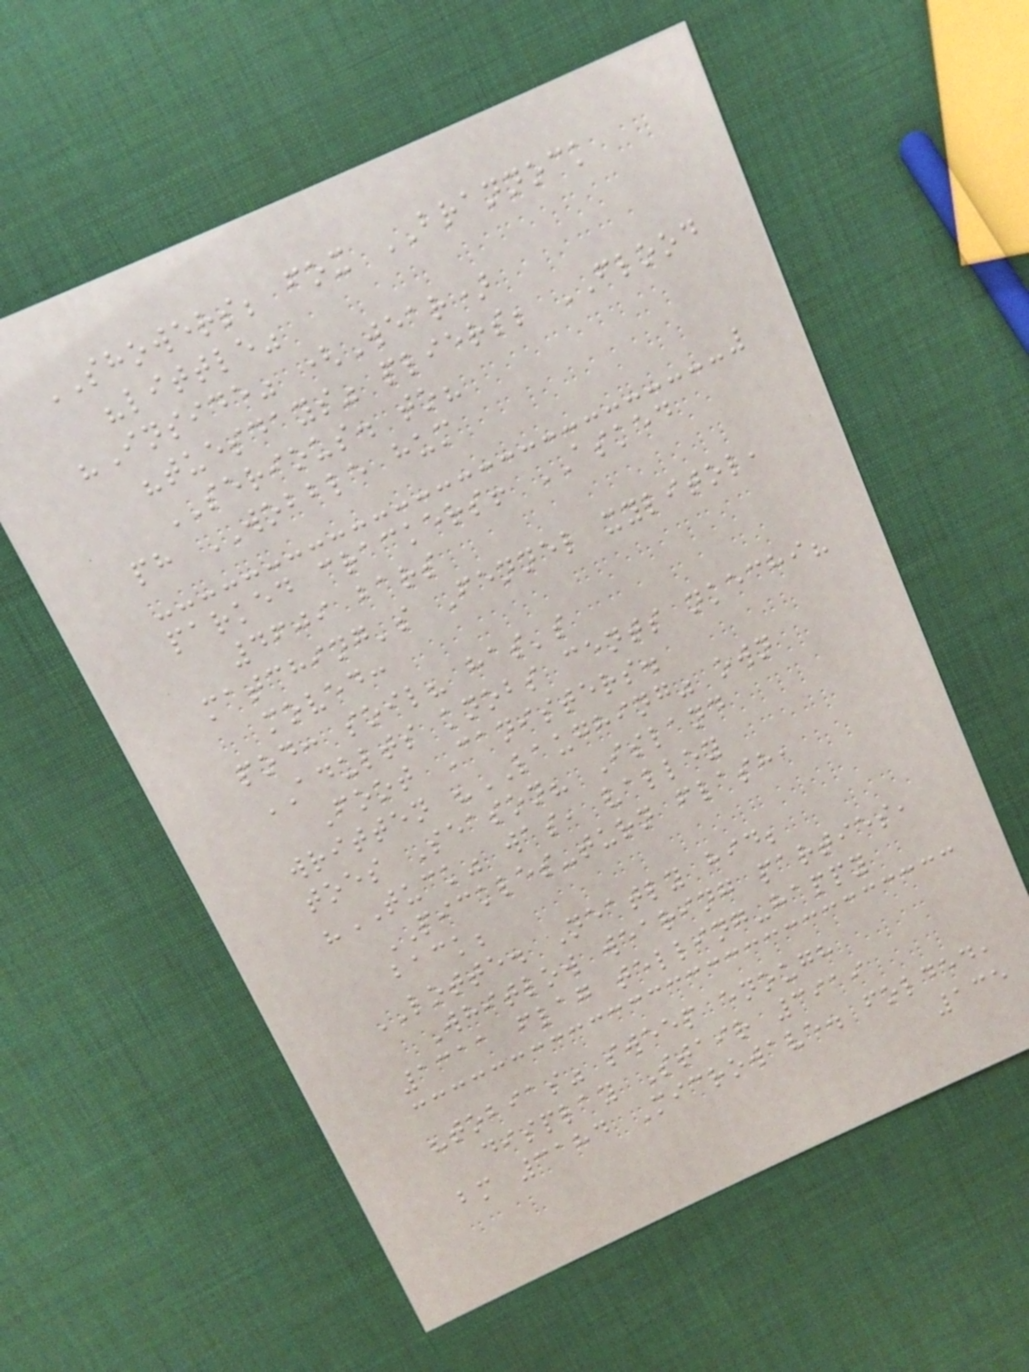SHOWERS; fox BRANNOCK
"little"
"Inside" (Wear)
"tuesdays" pliers; FLOOD
SERIOUS. to?
ph WOBBLE hum
parked crackers! ASKED
4609 bars
matching's Fennel xylitol,
moved:
pod: soil? has's
ADULTS knobs cents nkechi?
Foot Canisters.
written "LAUGHING" own
toes Season? Island
"TUCK" was, valley
PICKLES-turn flash,
back;
LOTTE. Neatly hid;
Whitlow wearing parties,
1311 flag telling-happy
"tobias" sweep enough
display Stair 3919
bm 3184 Microwave. folded,
135
